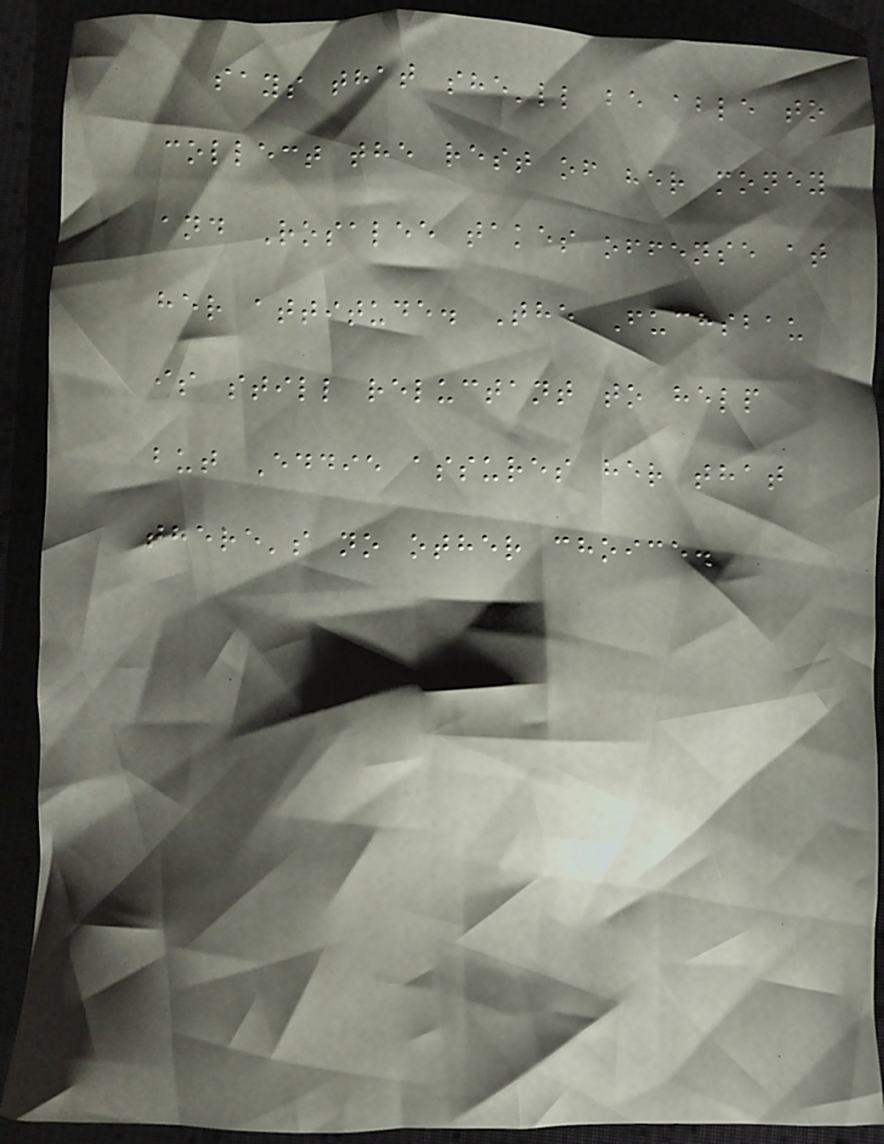says that she'll be able to
collect the rest of her money
and Rosalee takes offense at
her attitude. The Fuchsbau
is still reluctant to help
but Eddie assures her that
there's no other choice.
